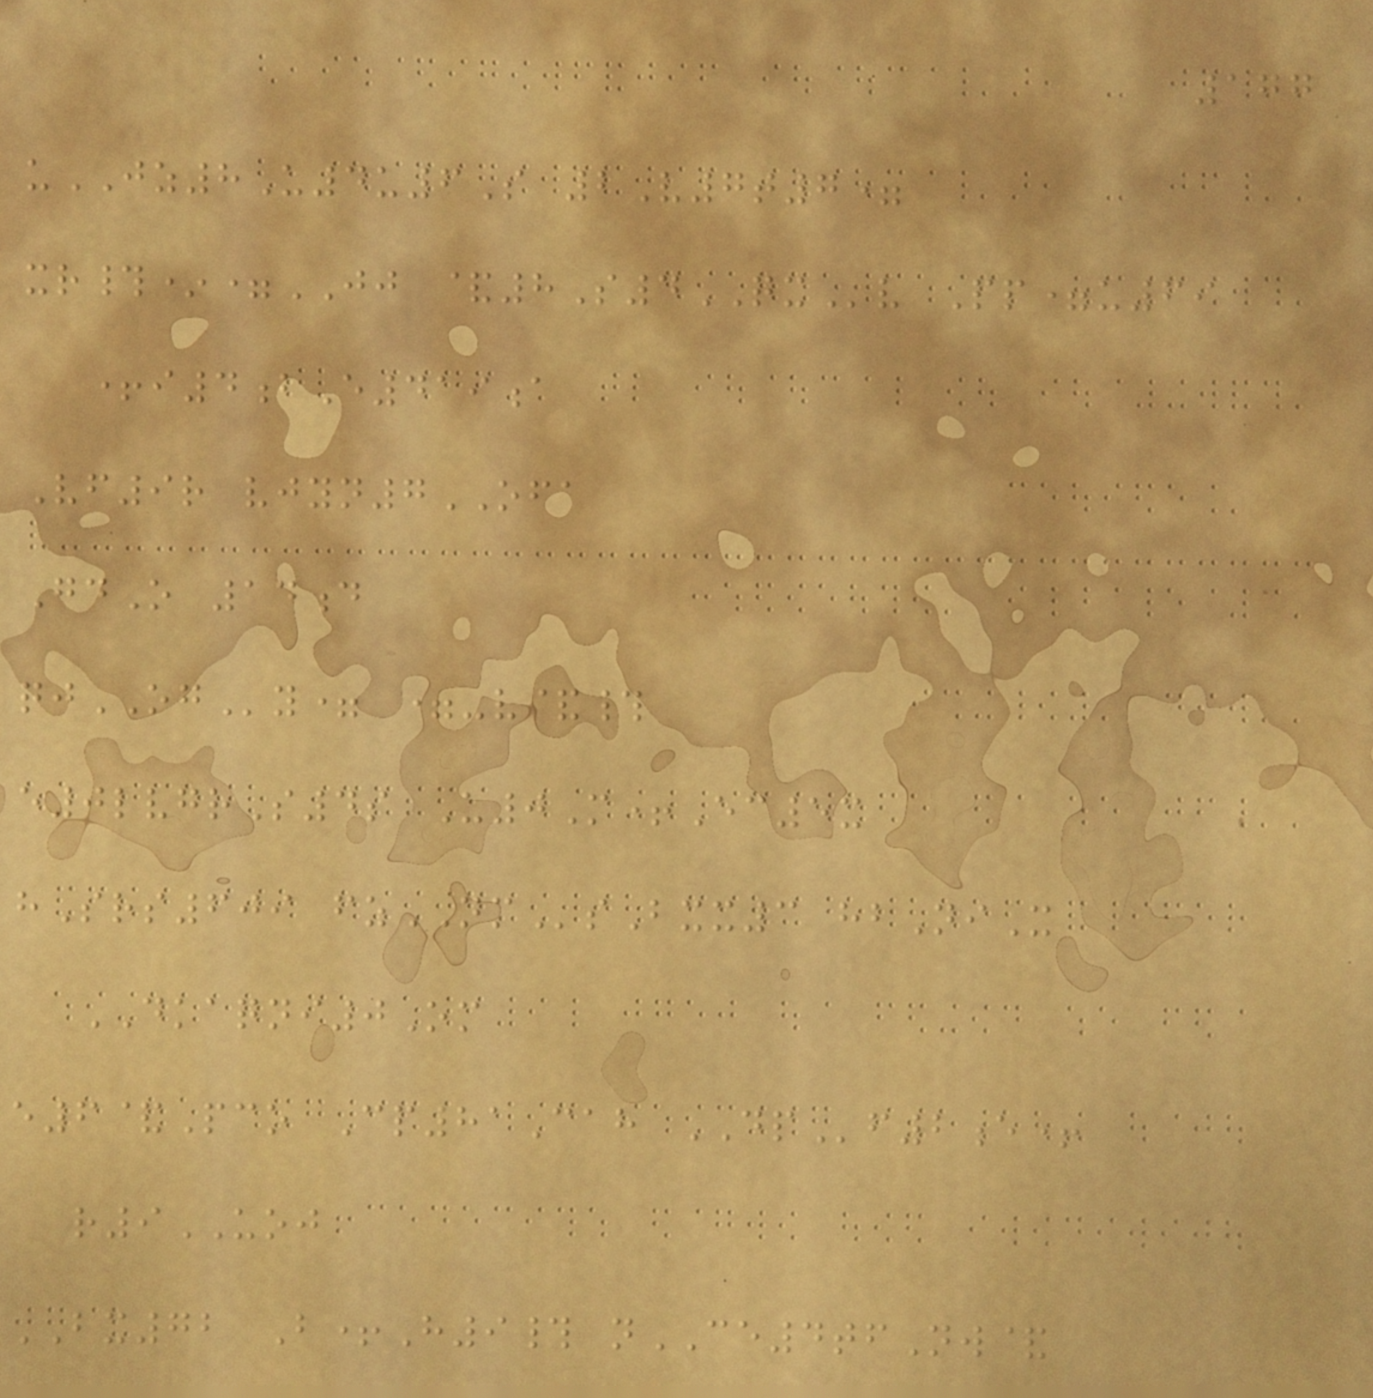177
uJZ8U4u6S 2V7t7=
xr#*=JJ &8S4QXv Pp=u69
+i4bE419a
Vf9r vjyn7OFA
GdO 14d
qjOGy= =-v&#
e0lvgrS4s U0M+Ec5x
hSrs609 fzNMsBxx3 hbNiX
DKAQNI0Om
e6&Pco Cp81Cah DPf2e+
r9UOJ
BX72 B+H9# nCE4tfNw&
